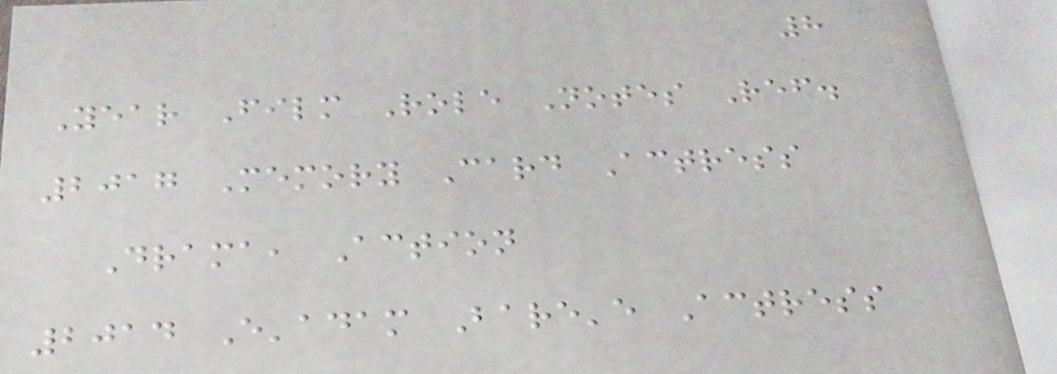8
Year Film Role Notes Ref.
2017 Memory Card Actress
Drama, Action
2014 E'adam Bare'e Actress
